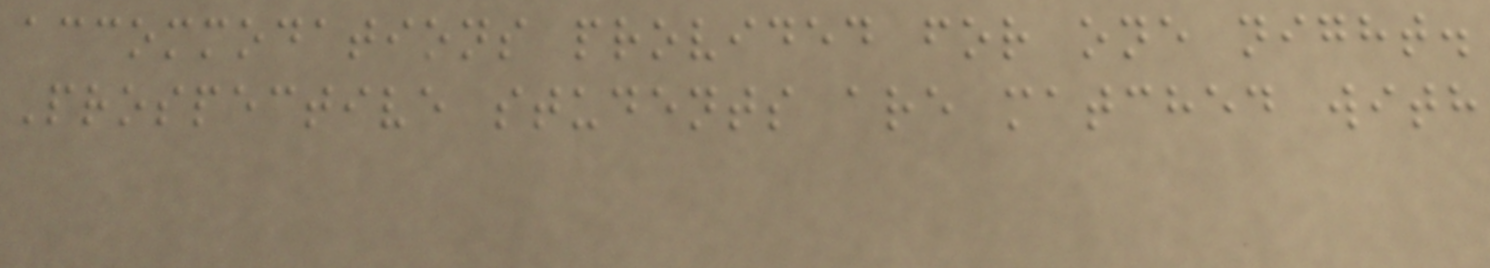accommodations provided for one night.
Prospective students are matched with
